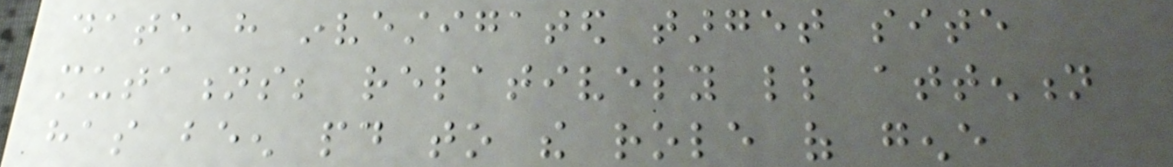date have investigated target site
mutations; relatively little attention
has been paid to the role of gene
